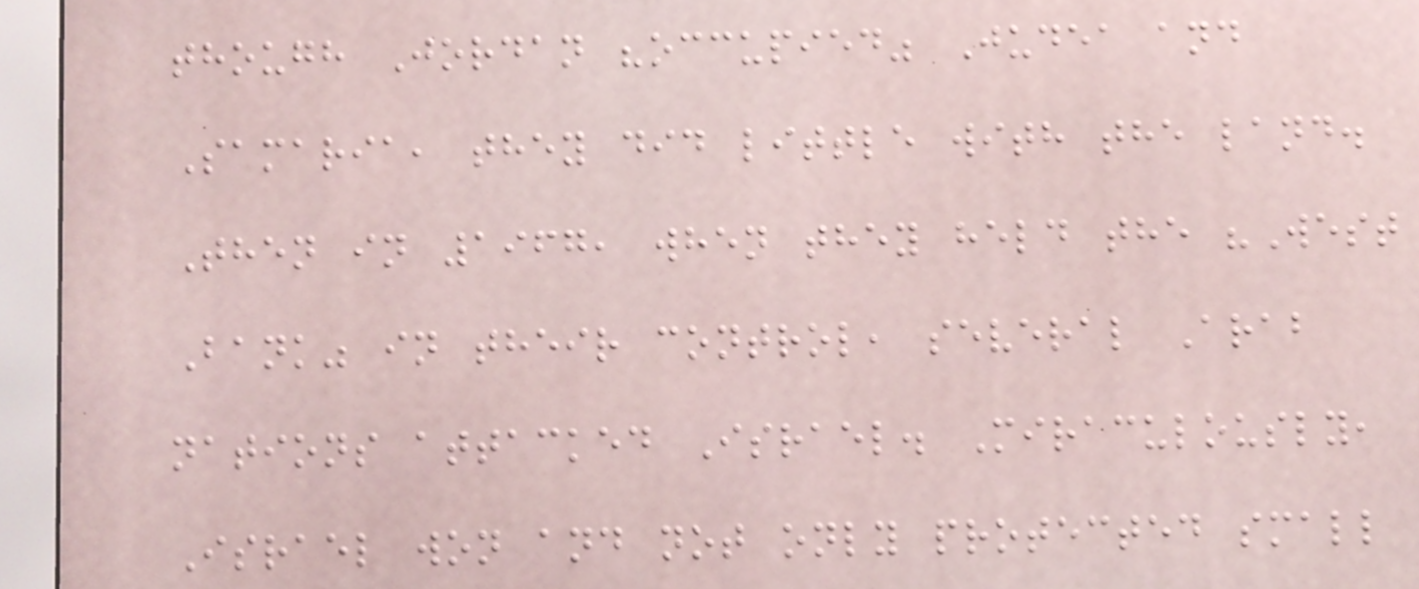though Jordan "occupied" Judea and
Samaria, they did little with the land.
Then in 1967, when they held the "West
Bank" in their control, several Arab
nations attacked Israel. Miraculously,
Israel won and not only protected small
